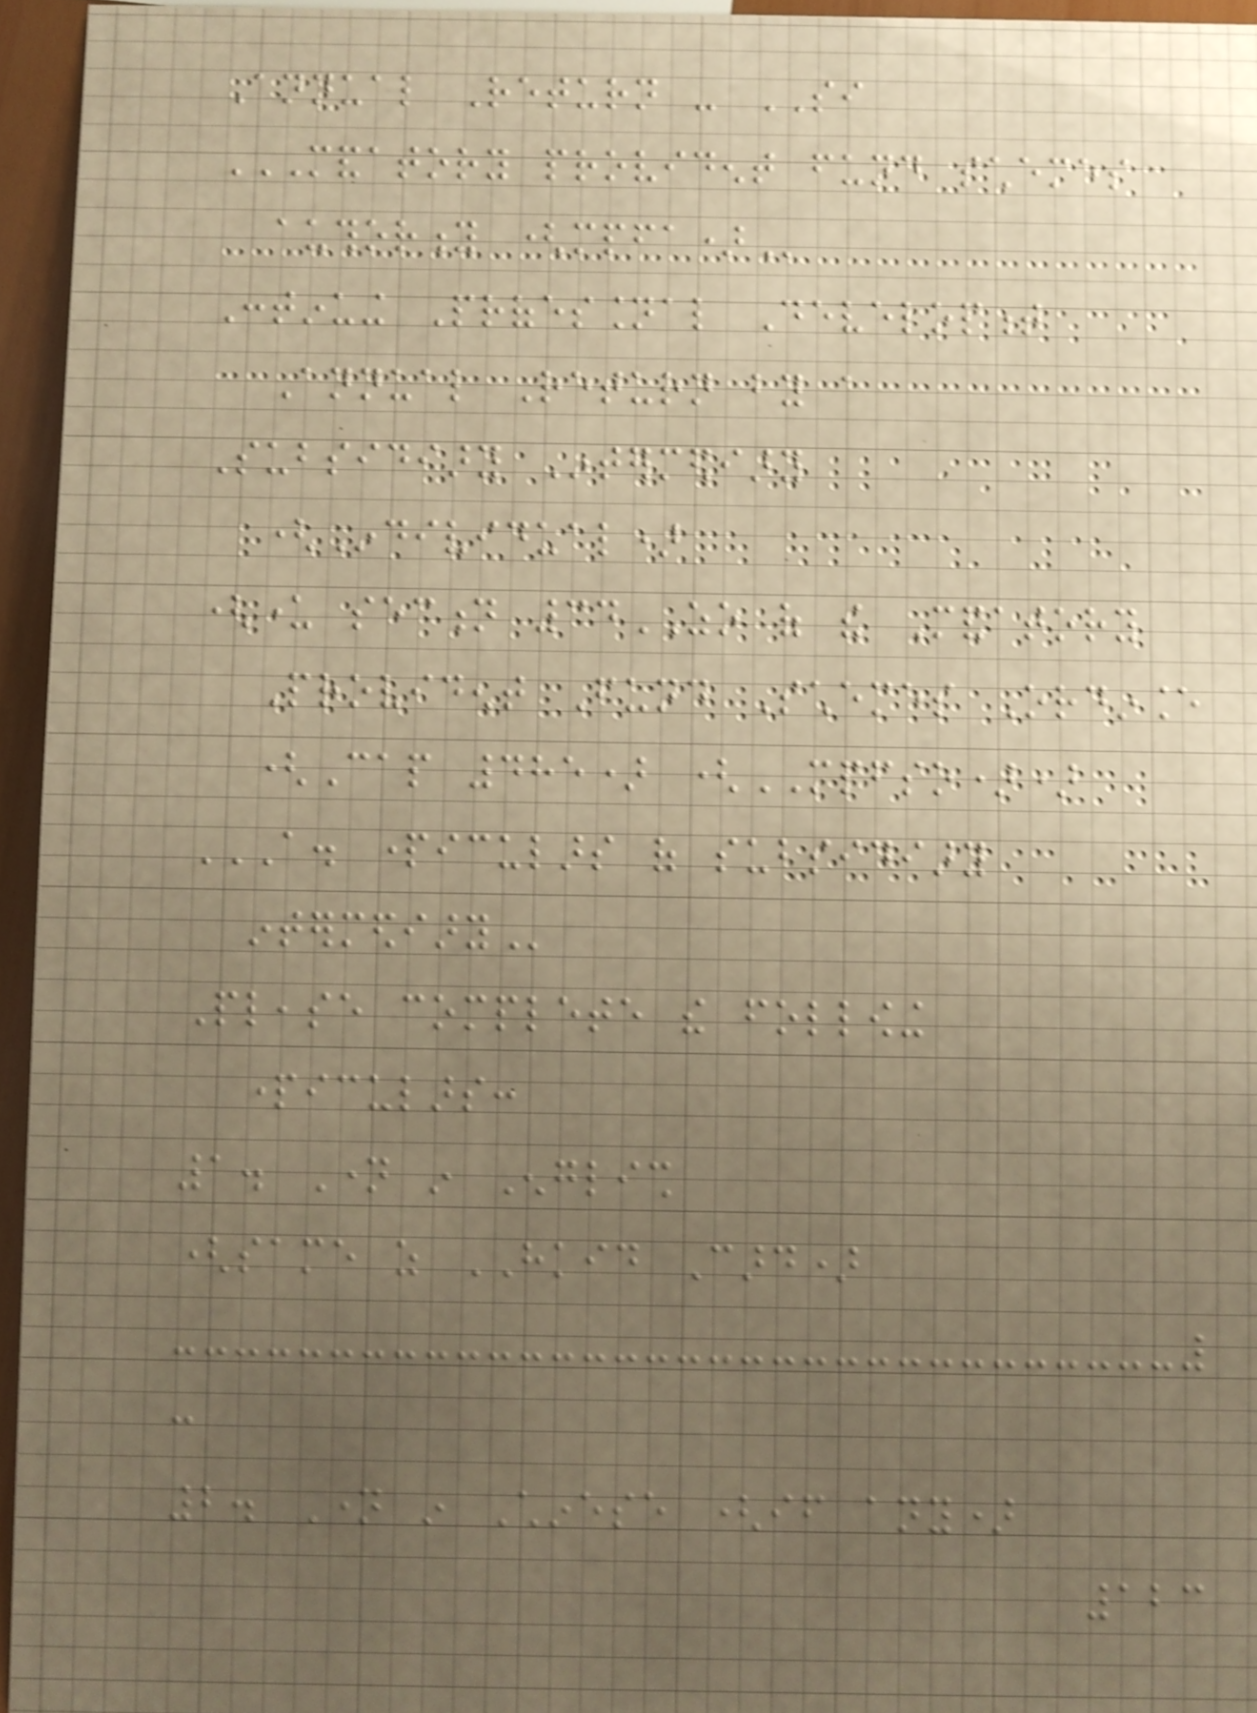Annual Return - SI
MANDATORY PROVIDENT FUND SCHEMES
AUTHORITY (MPFA)
Continuing Professional Development
Annual Return by a
Subsidiary Intermediary
(Individual)
(under section 34ZO of the Mandatory
Provident Fund Schemes Ordinance
(Cap 485) (MPFSO))
A. PARTICULARS OF SUBSIDIARY
INTERMEDIARY
Please complete the following
particulars:
1. Name in English
(same as HKID Card)
:
2. Name in Chinese (if any)
123
